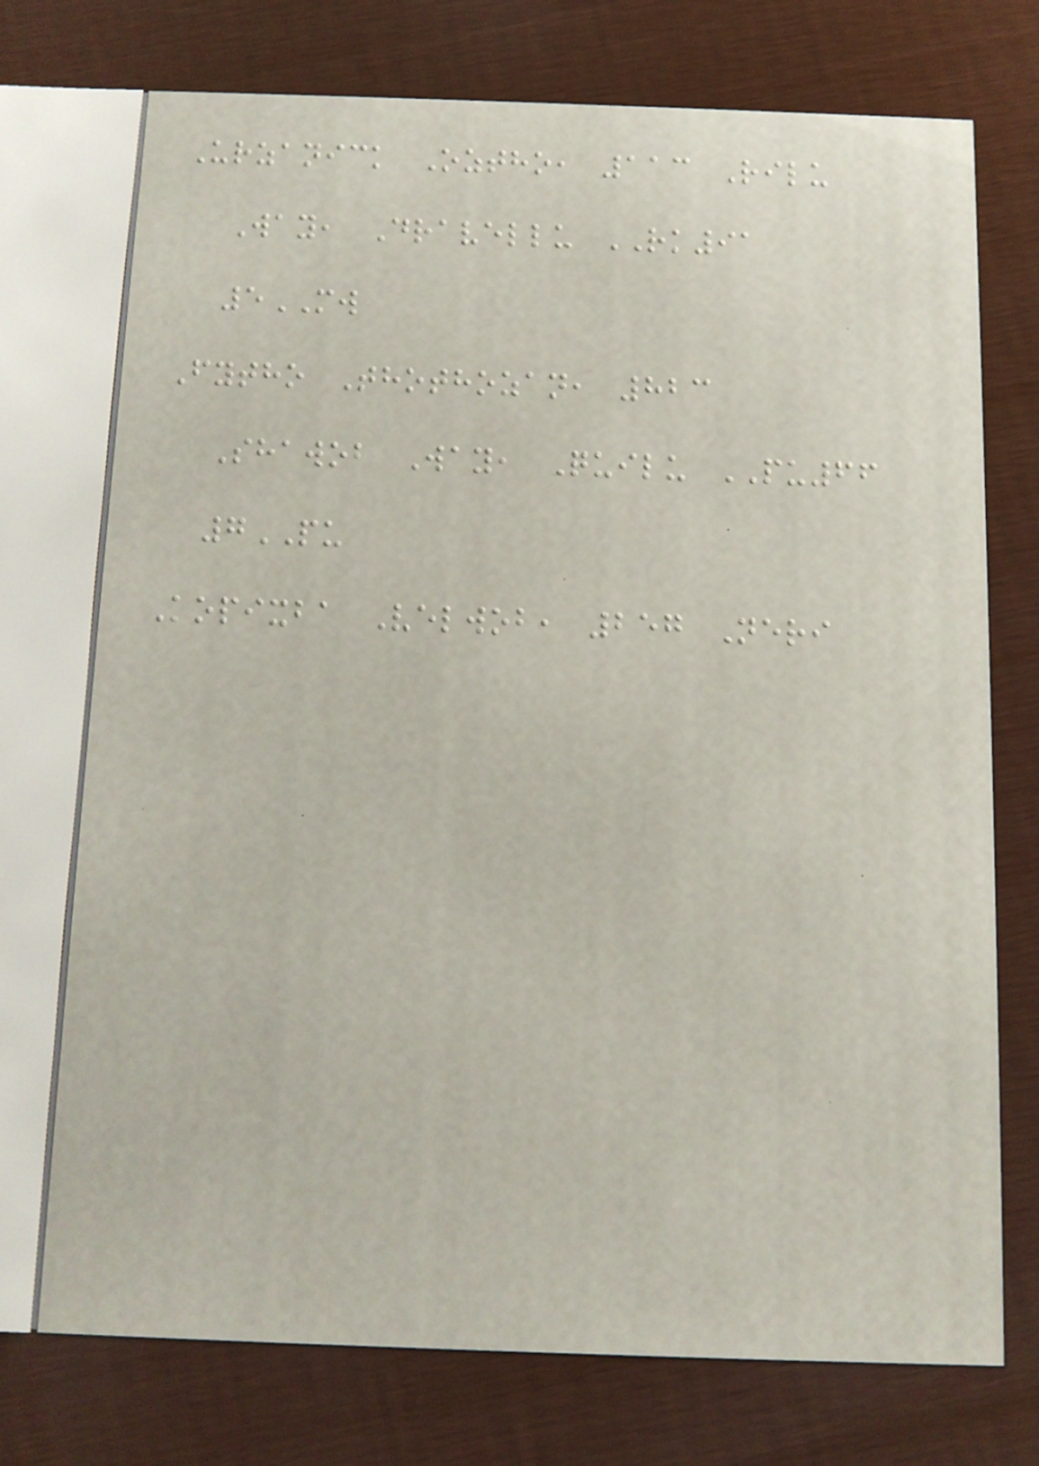Urzanick Oztho, 113 Rilu
Way, Dravellu RK91
5MW
Fytho Thothozan, 823
Shawob Way, Quilu PU66
7PU
Kopixba Velwob, 257 Neri
